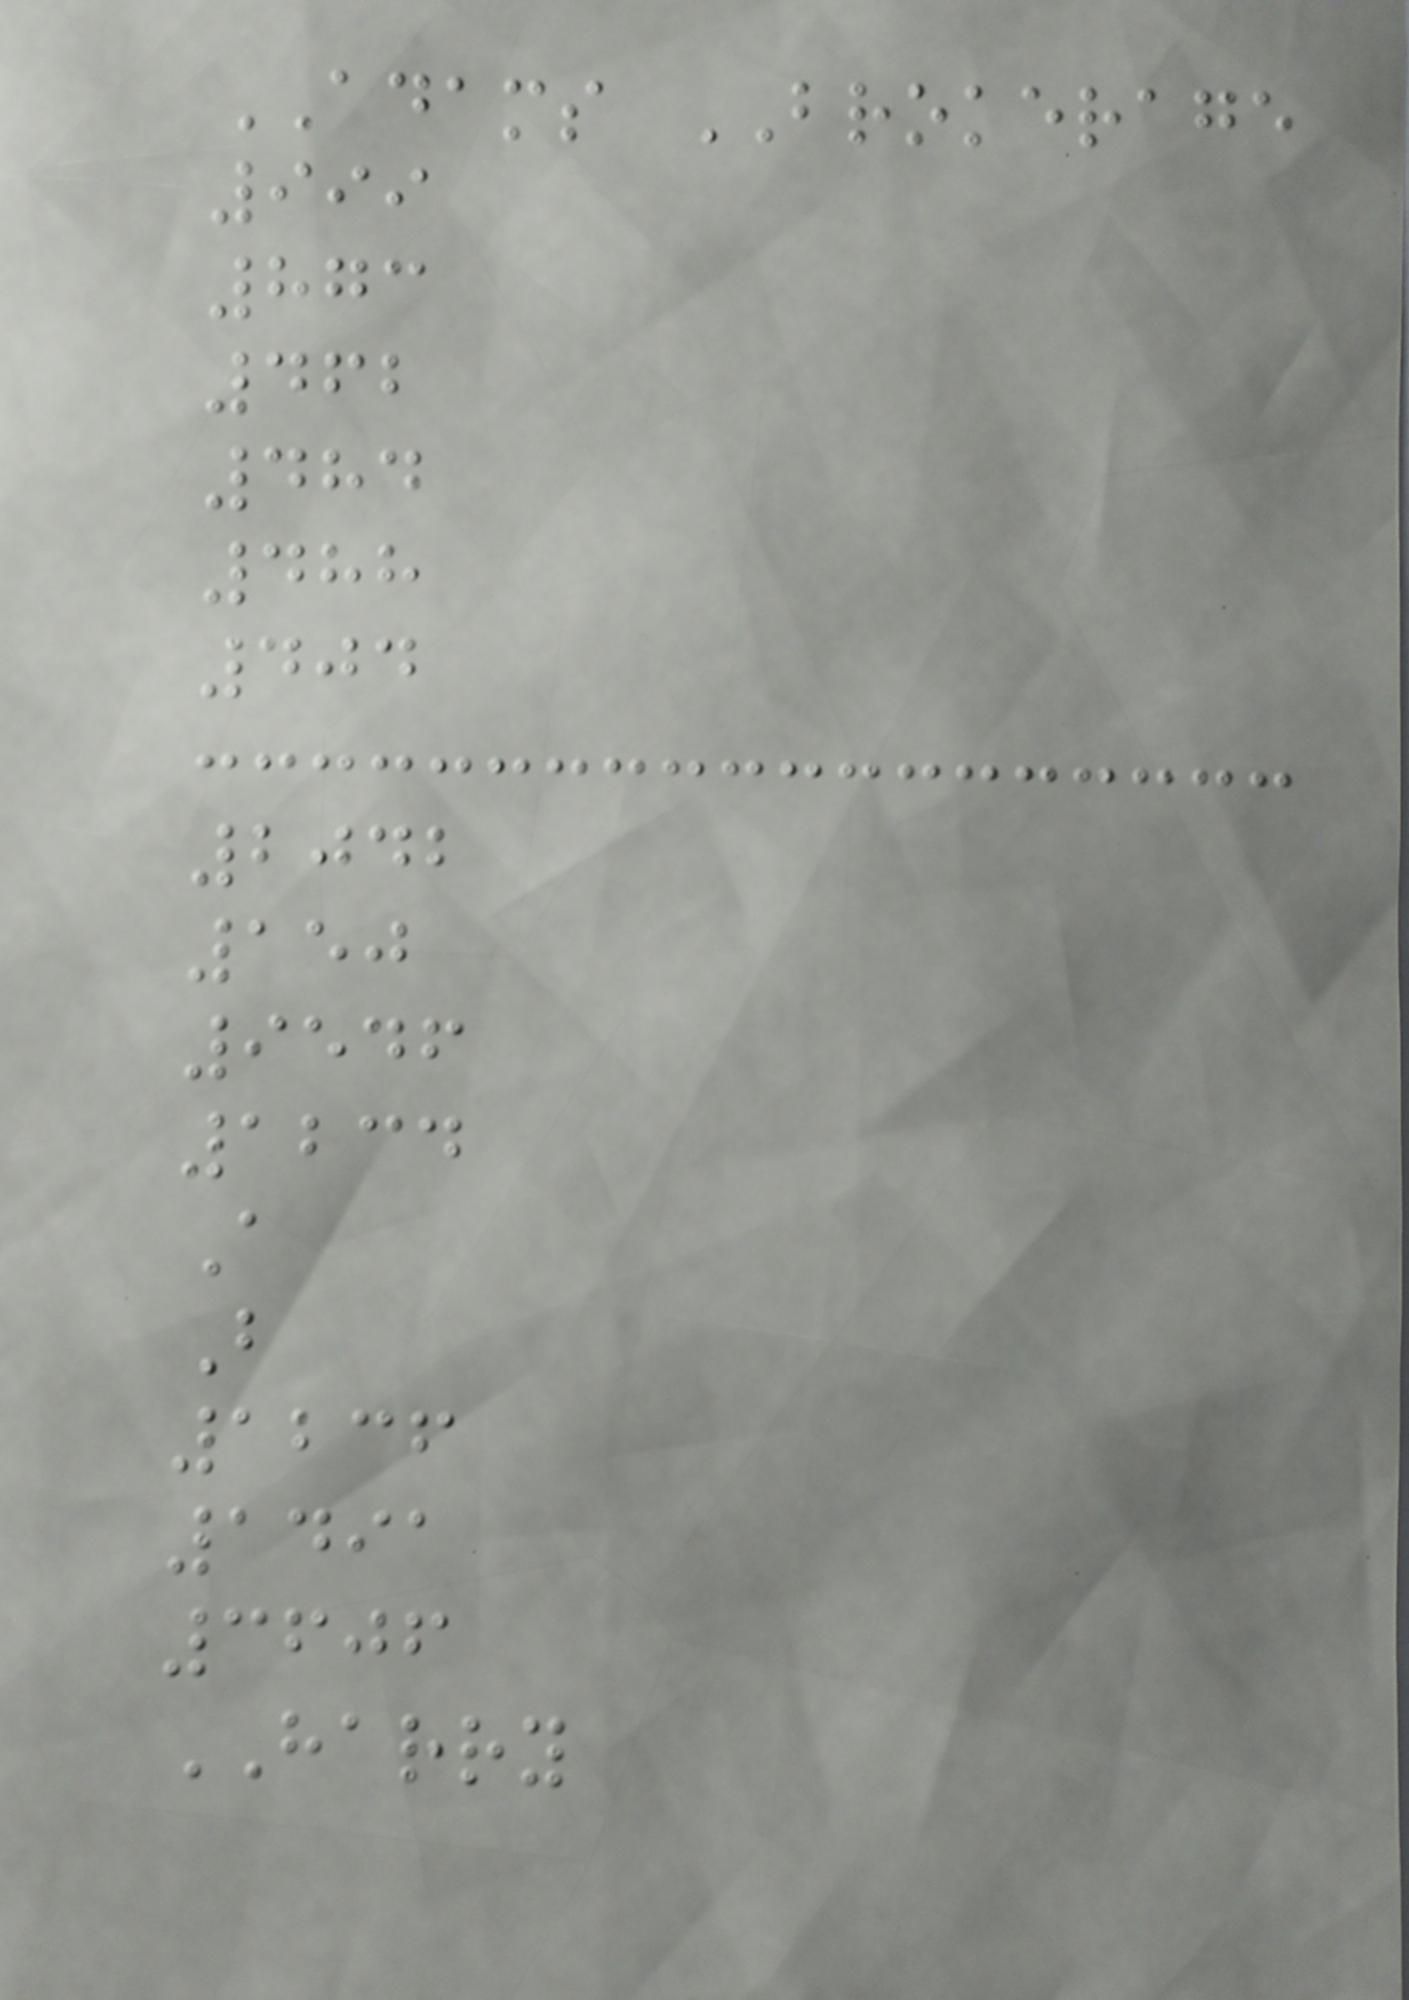ADAMS BROKERAGE
999
873
462
484
488
404
2042
150
9546
1234
A
B
1236
1491
3606
HARRY
